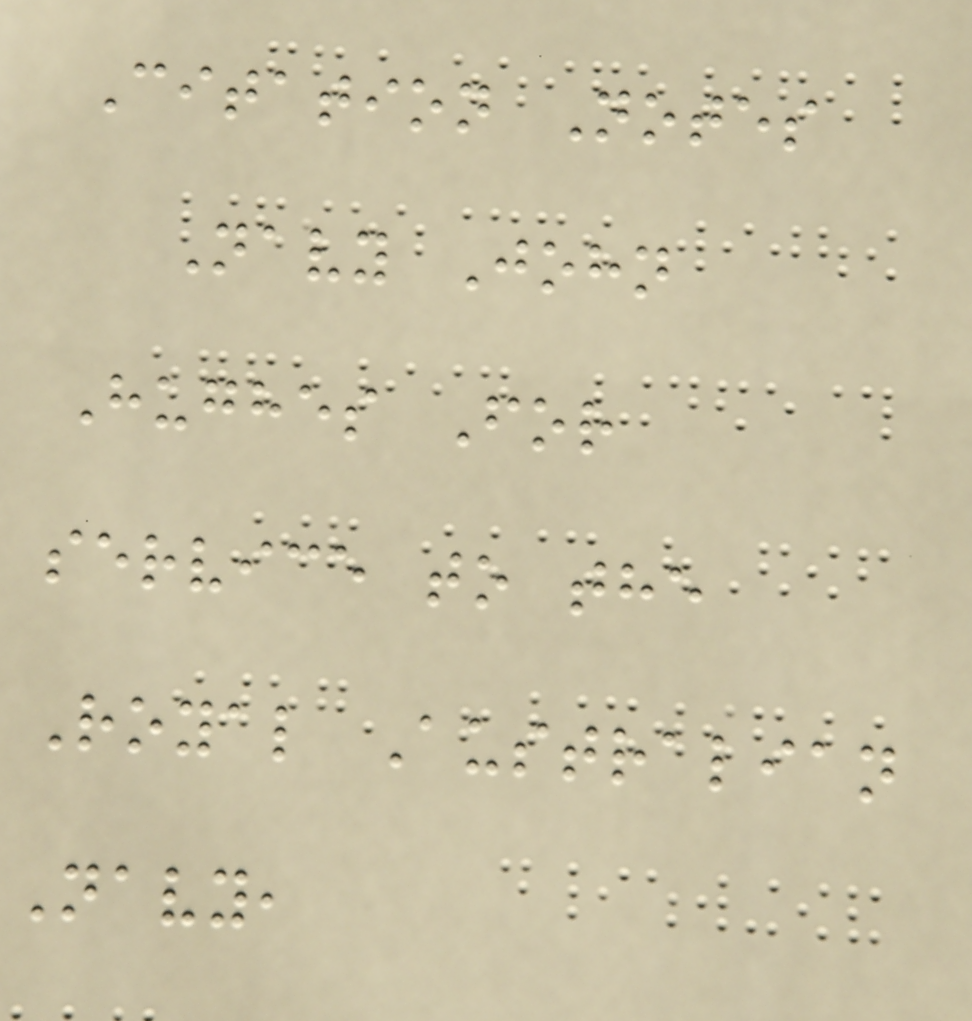Citation Notes
Navy John
Hughes For
service to the
Royal Australian
Navy,
